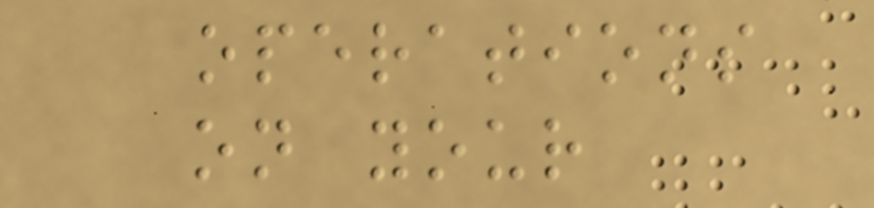operations
on your
